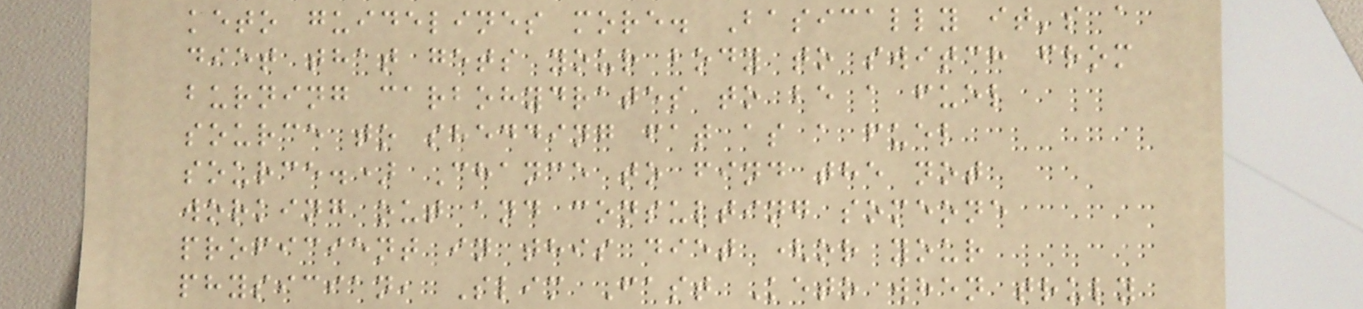keto guidelines more. Basically it's a
diet that gets your body to switch from
burning carbohydrates to be a fuel
source to shedding fat as a fuel
source.) Chance to find the not
working out and consulting someone
proficient in this diet (or your
physician, Slim Fast Keto when truly
